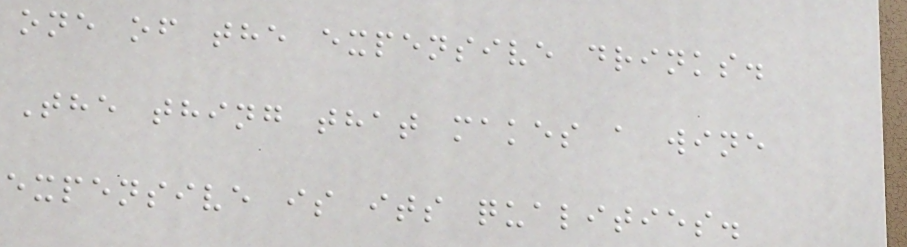one of the expensive drinks.
The thing that makes a wine
expensive is its qualities.
